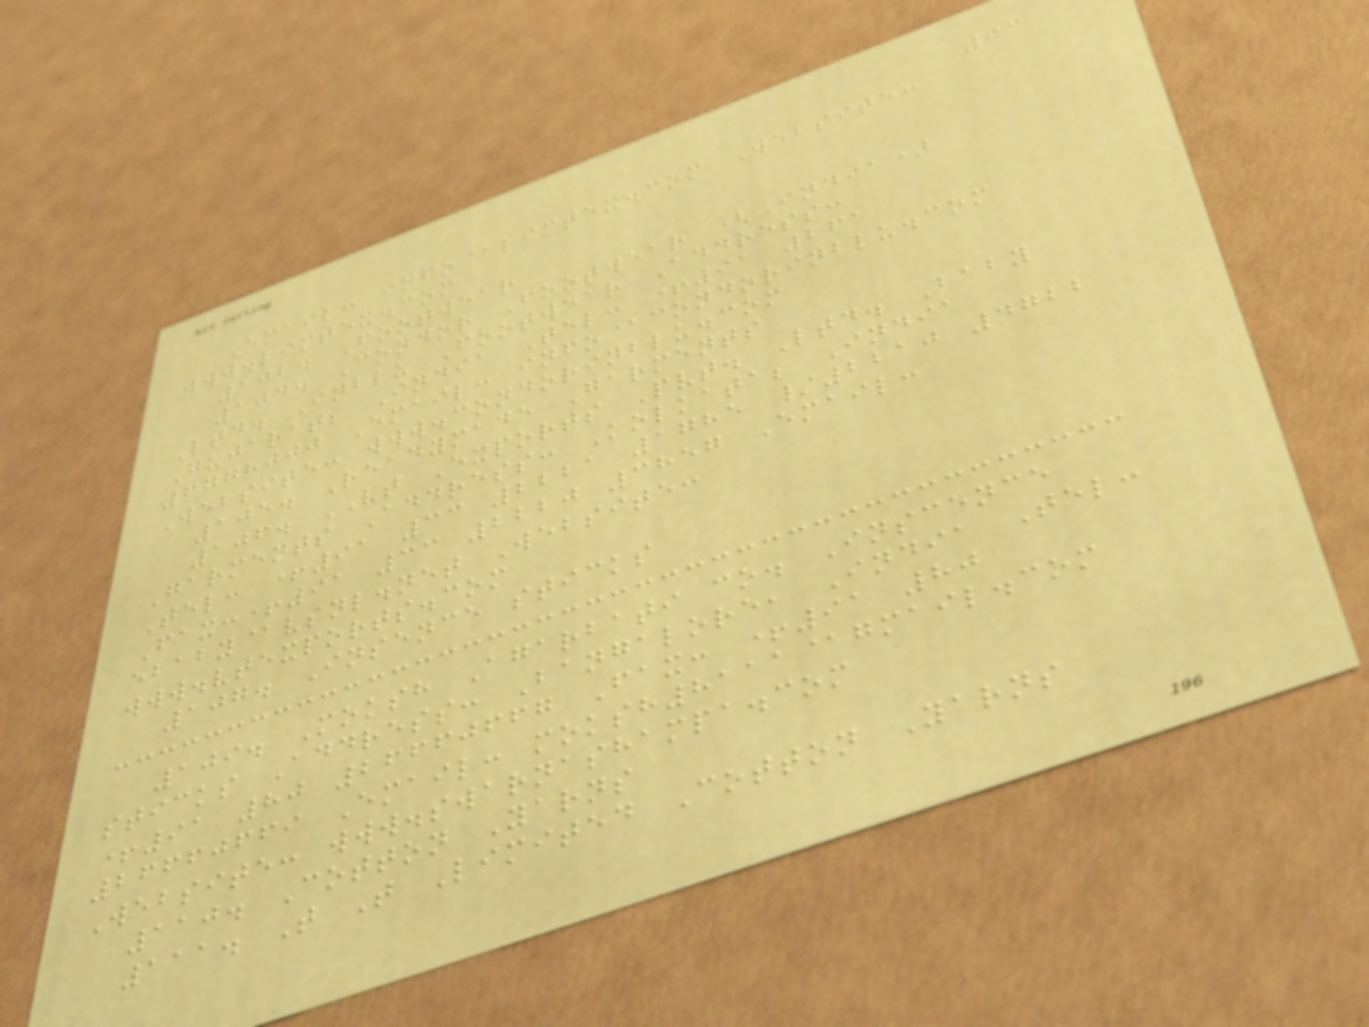93
Email: info@limtex.com Website:
www.limtex.com
102. Footwear
104. Condor Footwear (India)
Ltd. Inblu Footwear Address:
Gujarat; India Tel: +91 261
6778000 Email: info@condorinblu.com
Website: www.condorinblu.com
105. Readymade Garments
106. VT Exports Pvt. Ltd. Baby
Garments Address: Kolkata; India
Tel: +91 33 2221 1785 /2210 4722
Fax:+91 33 2220 3857 Email:
ebaby@vsnl.net Website:
www.vtexports.com
107. Insence sticks
109. Moksh Agarbati co. Inscence
sticks Address: Bangalore, India Tel:
+91 80 26660667 Fax: +91 80
26660669 Email: moksh8111@gmail.com
Website: www.swarnashampa.com
110. Cotton Yarns
111. T T Limited Cotton Yarns
